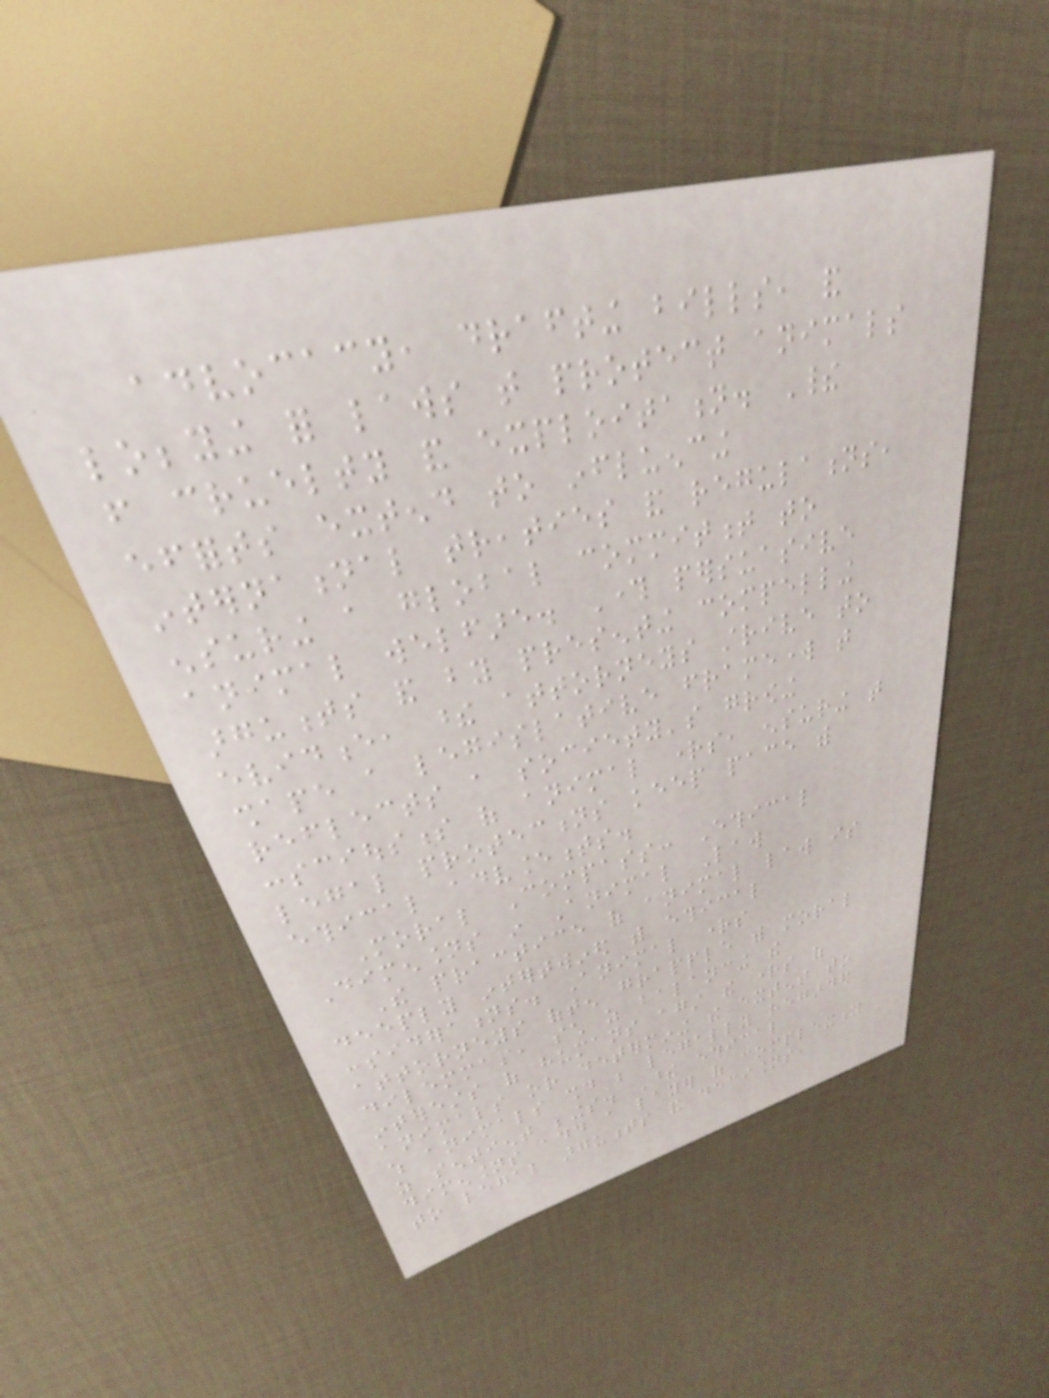advocacy, drafting bills, and
lobbying for laws that protect animals
from cruelty and exploitation. Their
efforts extend to influencing
international treaties and regulations,
ensuring a global commitment to
animal welfare. Through persuasive
arguments and by presenting compelling
evidence, these attorneys strive to
shape a legislative framework that
reflects a society's growing
consciousness of animal rights, ensuring that
legal protections keep pace with
ethical advancements.
Moral Compass: Ethical
Dimensions in Animal Law
The practice of animal law is
deeply intertwined with ethical
considerations. Animal rights
attorneys often grapple with moral
dilemmas, such as balancing the
interests of humans against the rights of
animals or determining the extent to
which animals should be legally regarded
as sentient beings. These ethical
dimensions add a layer of complexity
to legal arguments and decisions,
